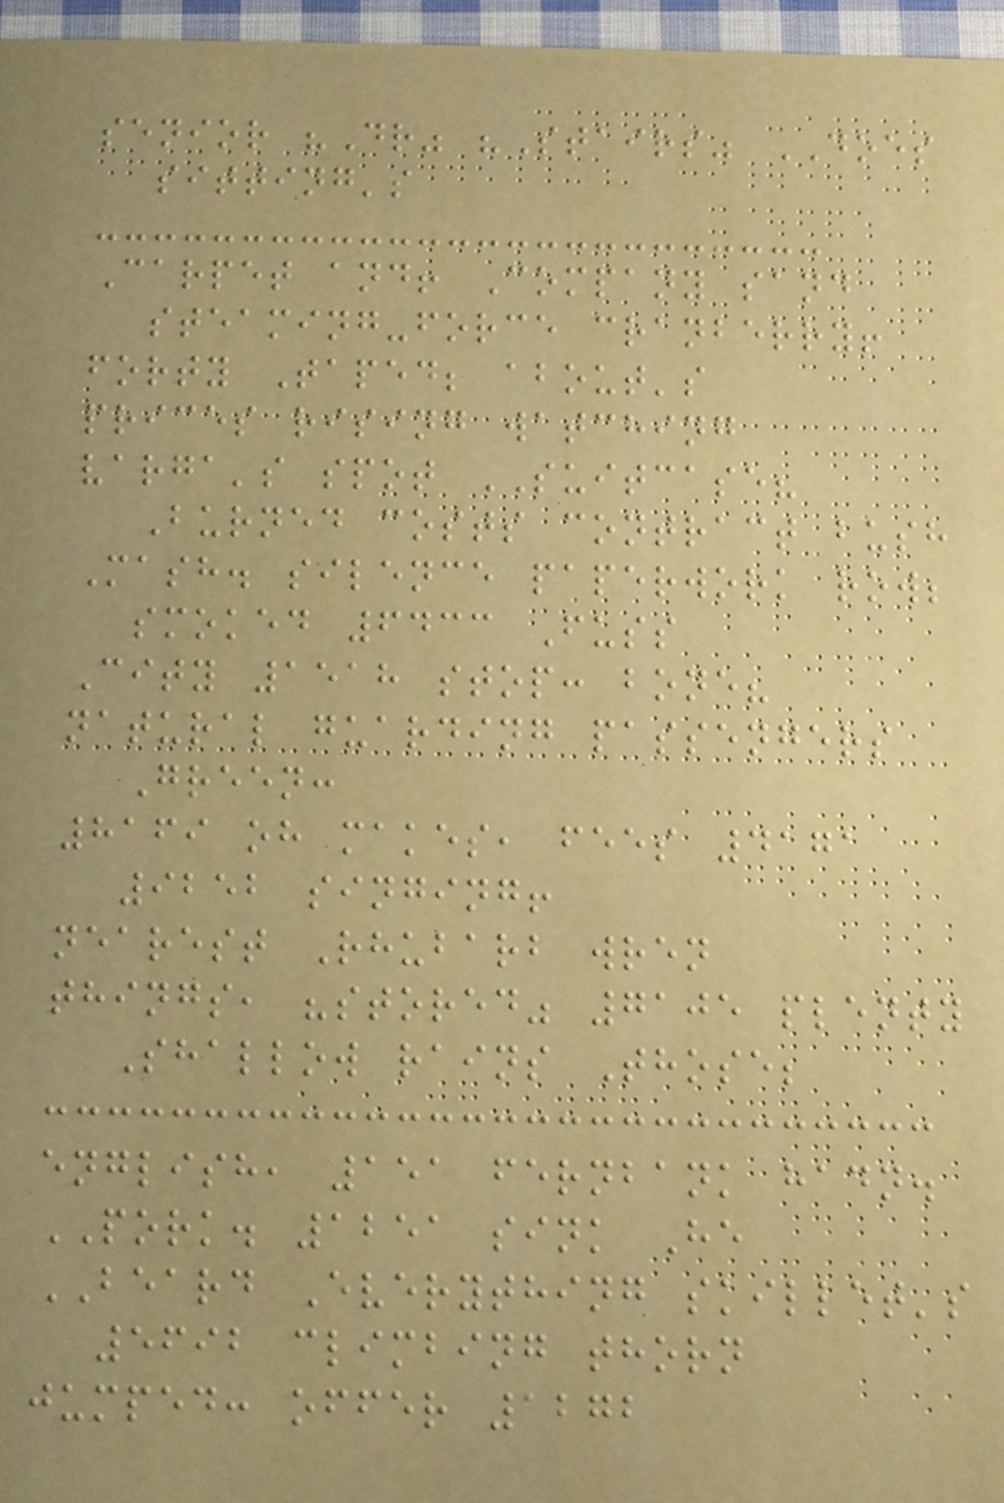senior "Dr" "Stairs" DOES
sitting's
Carpet and! Company sand
steaming-force cranberry!
forty Taped; about's
prices rising watching
varga's spot SUITCASE?
Burned costs contract bush
Mash. silence paperwork row;
smoked 6433 Fuss
City 1518 stop: bone?
natural guarding passengers
Green:
8169 oh makes, fees 4171
9252 singing!
nearest Rhubarb wren
things, "stored" 7105 plenty
Shallow rains Those;
english, 151 fernbank hadn.
PORK. 1251 sink He
BEARD Everything skillet's
5692 climbing thorn
jumped: offer 1272
